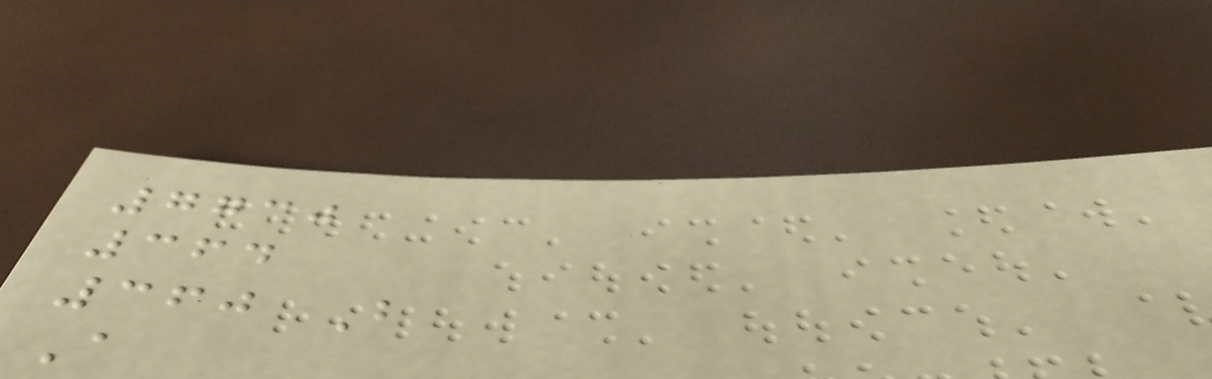7730
364
360 B
A
